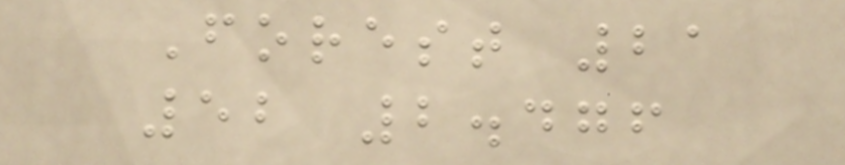Forest 21
52 2.476
